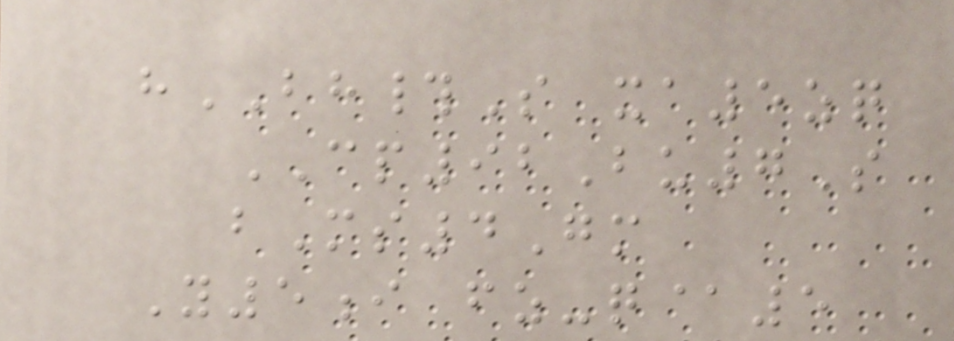hBH#S xa5zq
CP92Bu7S
bMs4Gm
Y5i fz-q@5
